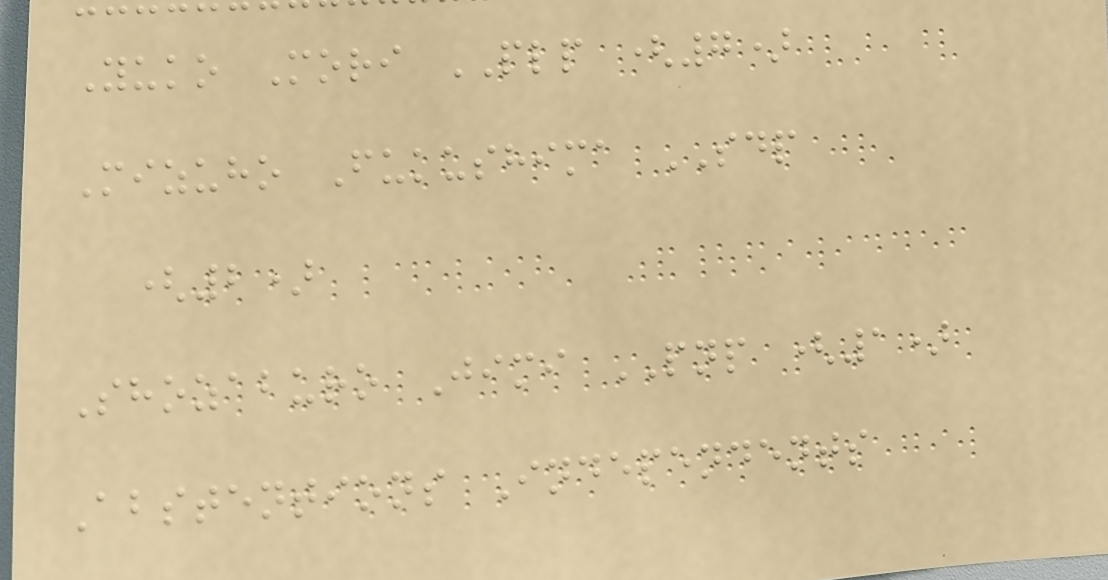Yuko Mori PLP (7)
Mizuho Fukushima SDP
(2)
Shozaburo Jimi PNP (1)
Abstentions Independents
